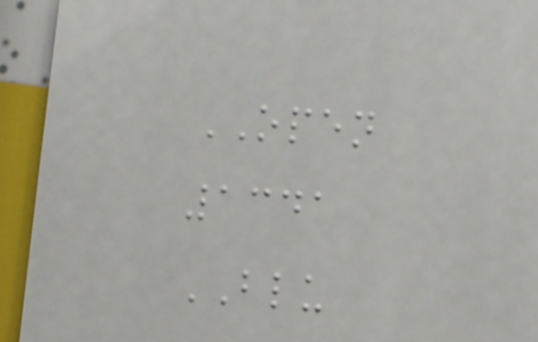OPEN
1341
BLU
